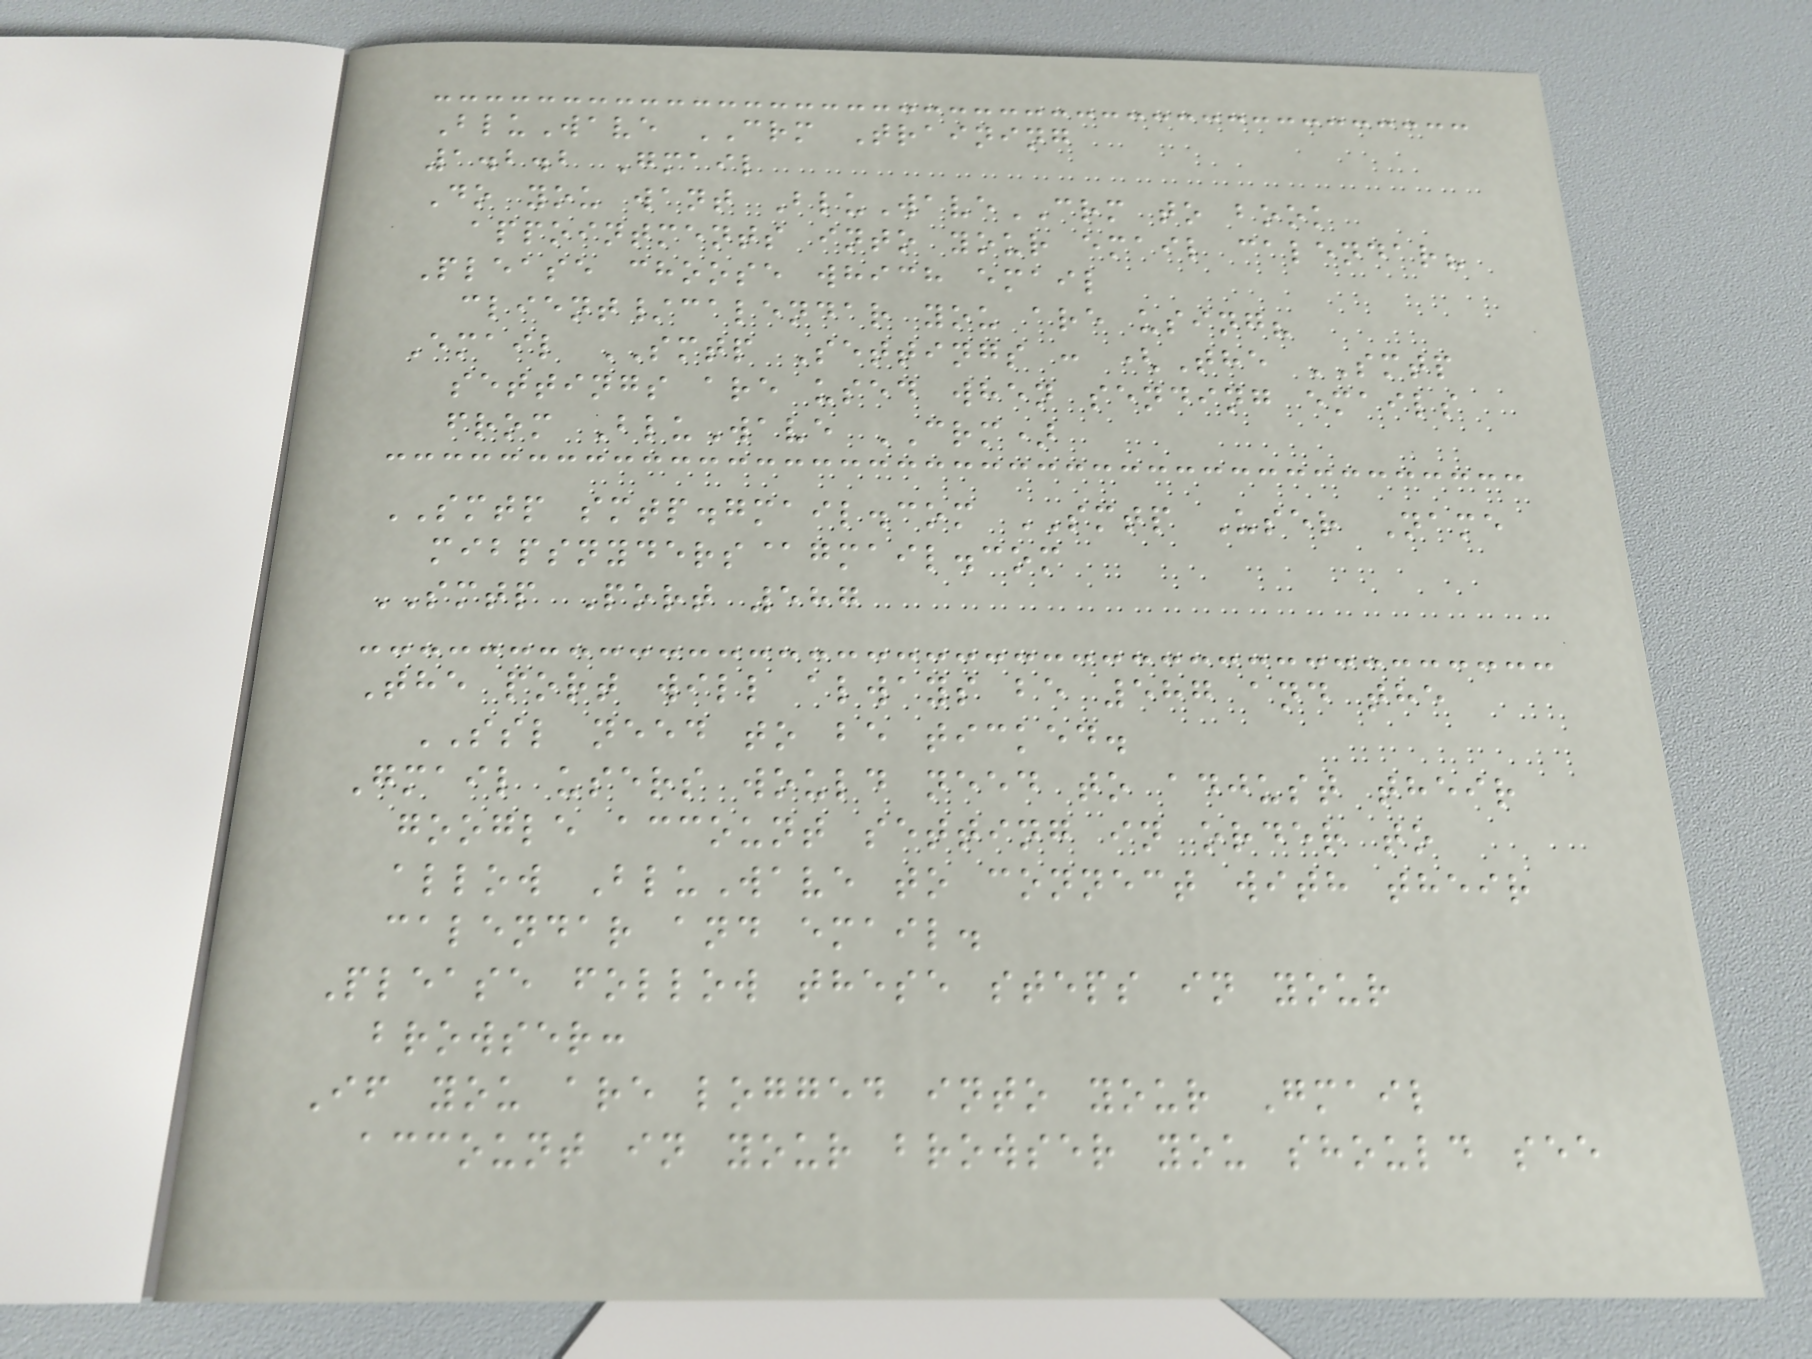BluWave CRM Training
1.2.2 Gmail
Do you want BluWaveCRM to book
appointments into your email calendar?
Please choose which email
client/calendar you are using?
Email SMTP Settings : (The SMTP
settings are used when sending emails
from BluWave CRM)
SMTP smtp.gmail.com SMTP User Name
mibpsnyders@gmail.com
SMTP Port 587
The port will always be 587 and the
SSL need to be ticked.
Gmail users would need to adjust their
google account setting in order to
allow BluWave to connect with their
calendar and email.
Please follow these steps in your
browser:
If you are logged into your Gmail
account in your browser you should see
